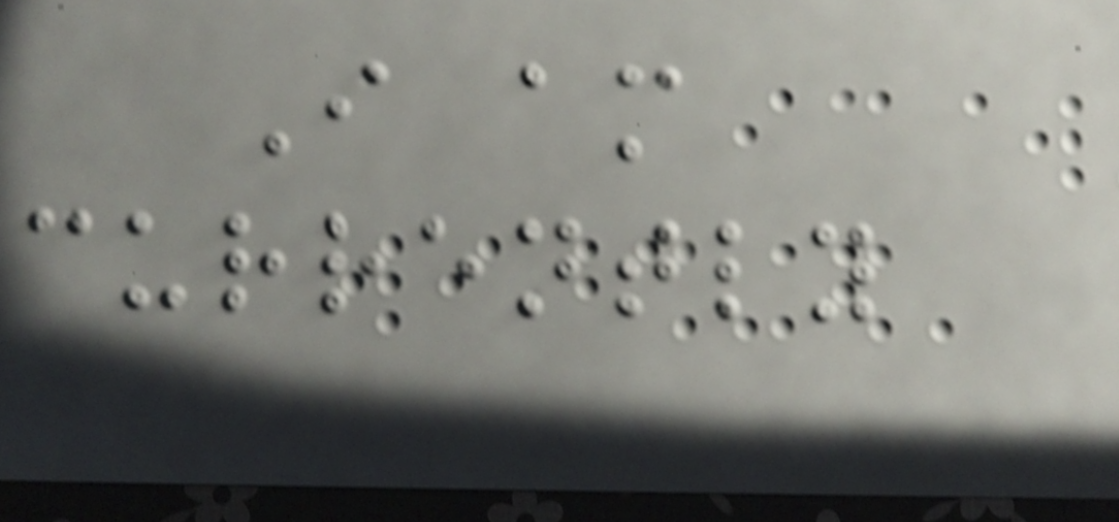I am
currently
